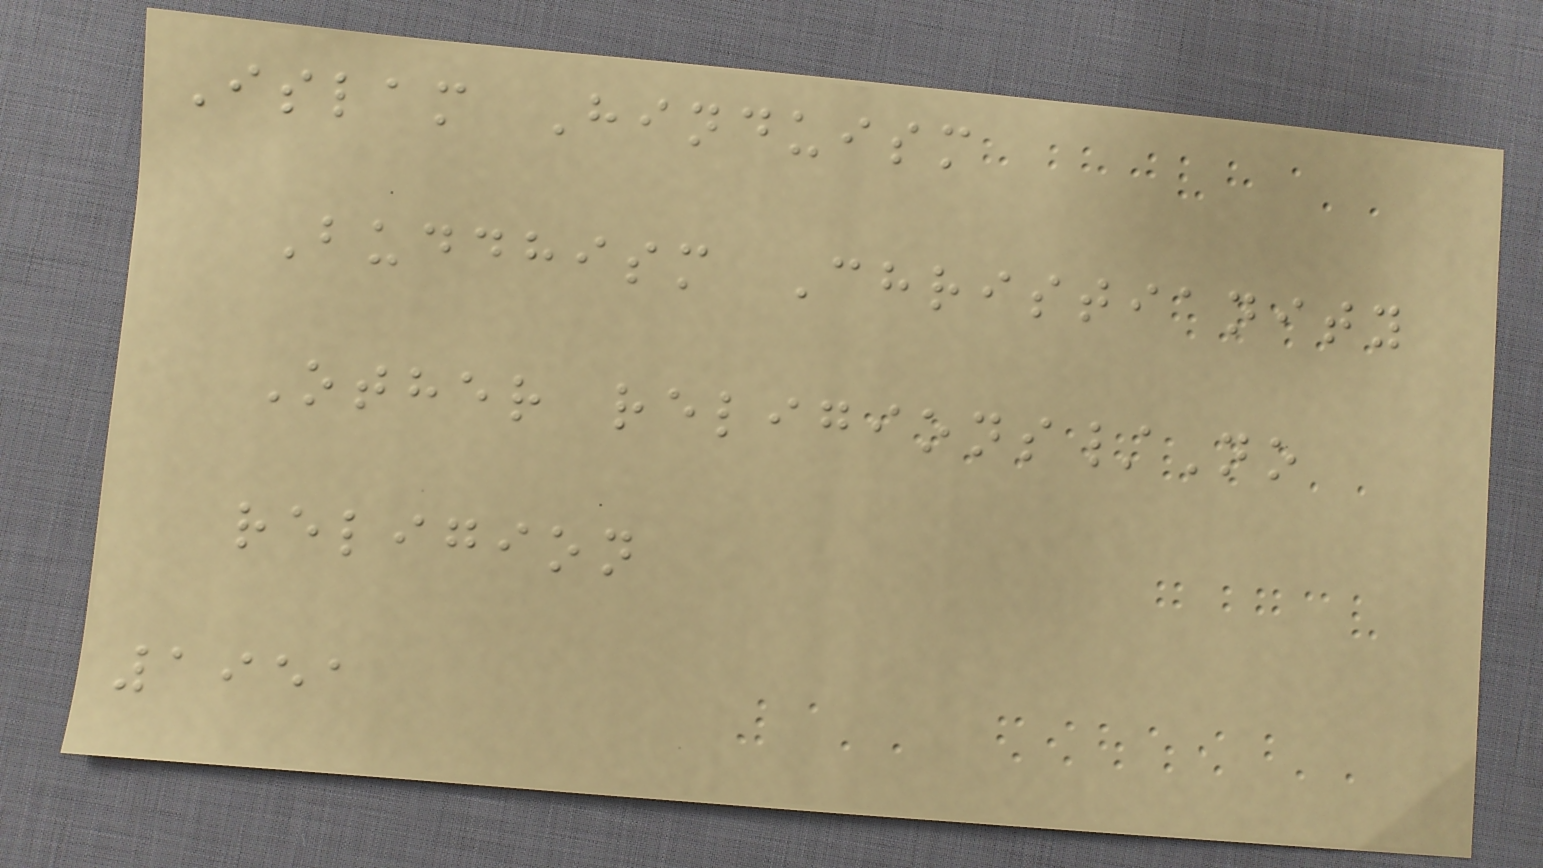Islam Hinduism
Buddhism Christianity
Other religions/No
religion
1951
